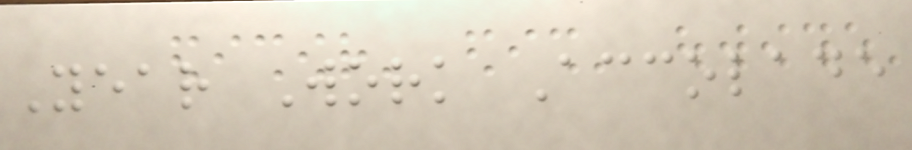Year Work Accolade
